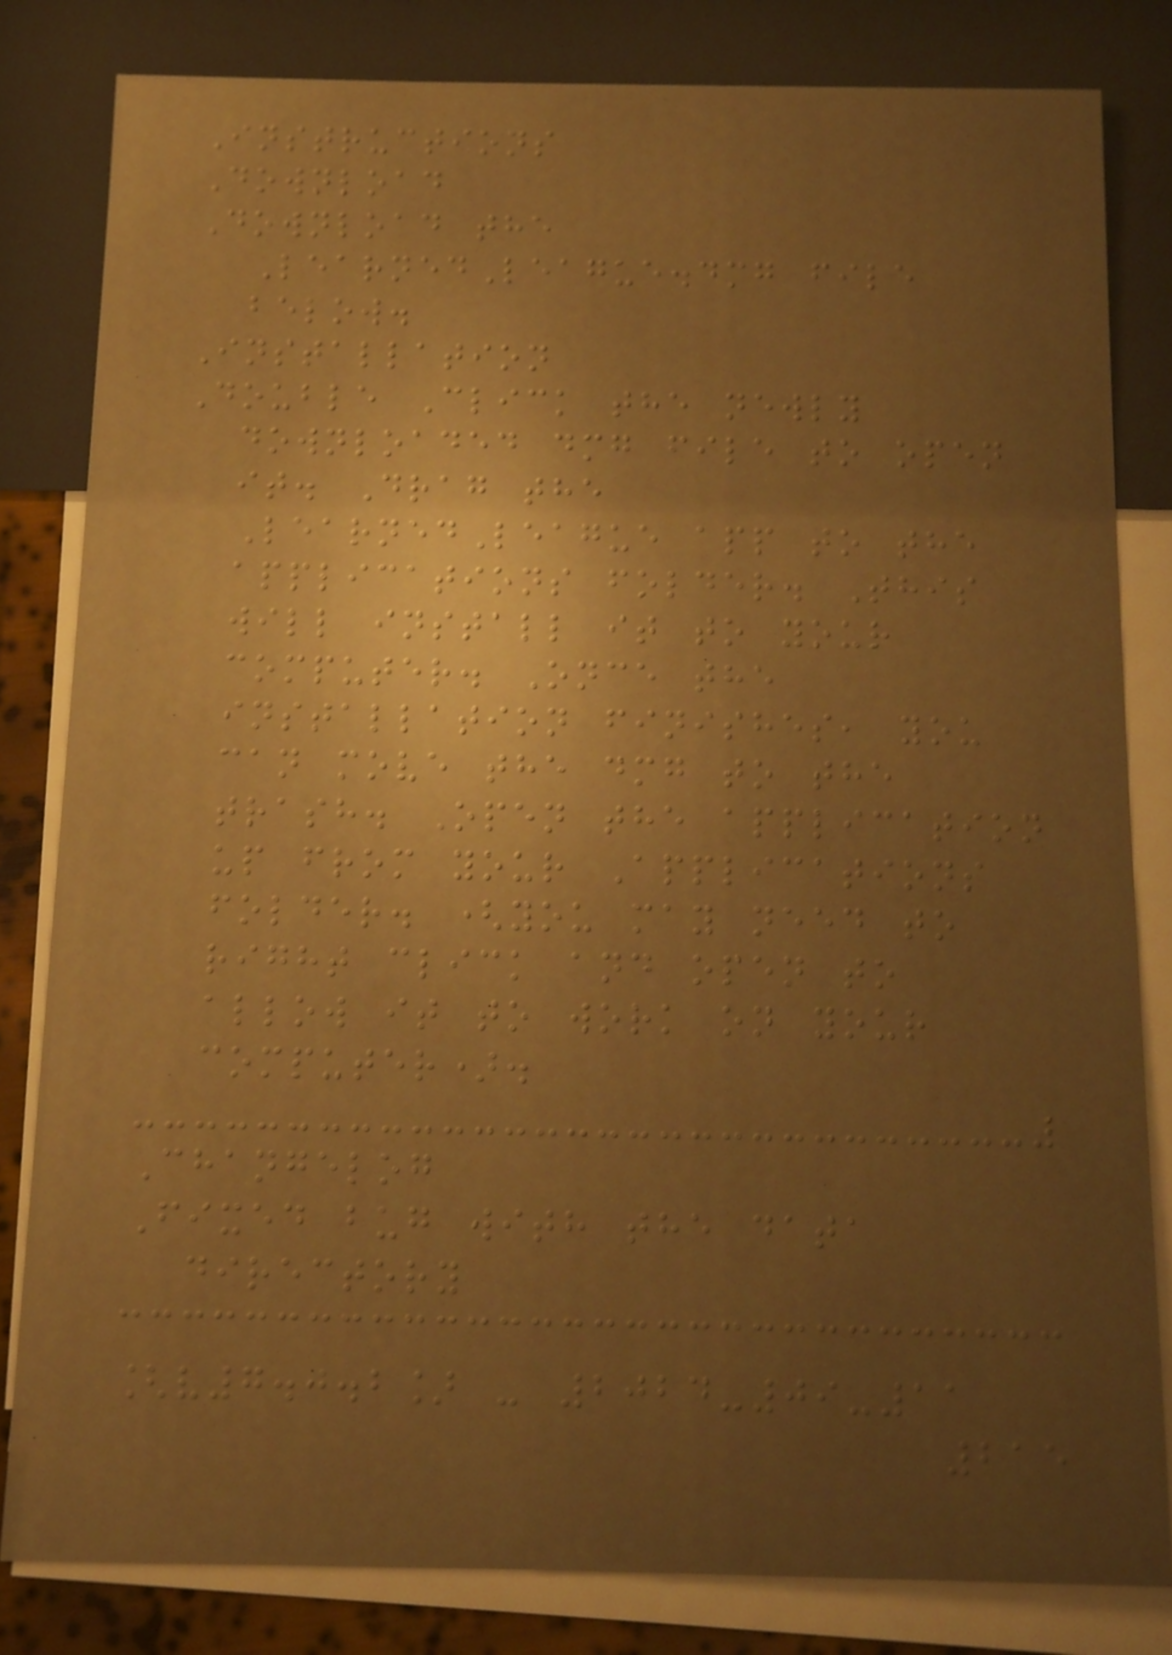Instructions
Download
Download the
LearnedLeague.dmg file
below.
Installation
Double Click the newly
downloaded dmg file to open
it. Drag the
LearnedLeague app to the
applications folder. This
will install it to your
computer. Once the
installation finishes, you
can move the dmg to the
trash. Open the application
up from your Applications
folder. (you may need to
right click and open to
allow it to work on your
computer).
Changelog
Fixed bug with the data
directory
[v7.0.2] - 2024-09-11
215
